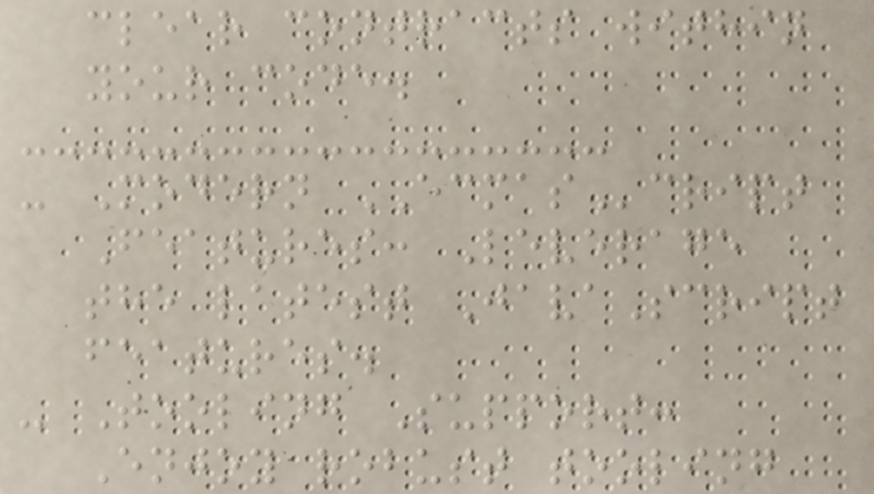clear contracts within
your code.
- Modern ECMAScript
Features: Leverage
the latest JavaScript
features.
- Tooling Support:
Enjoy robust tooling
